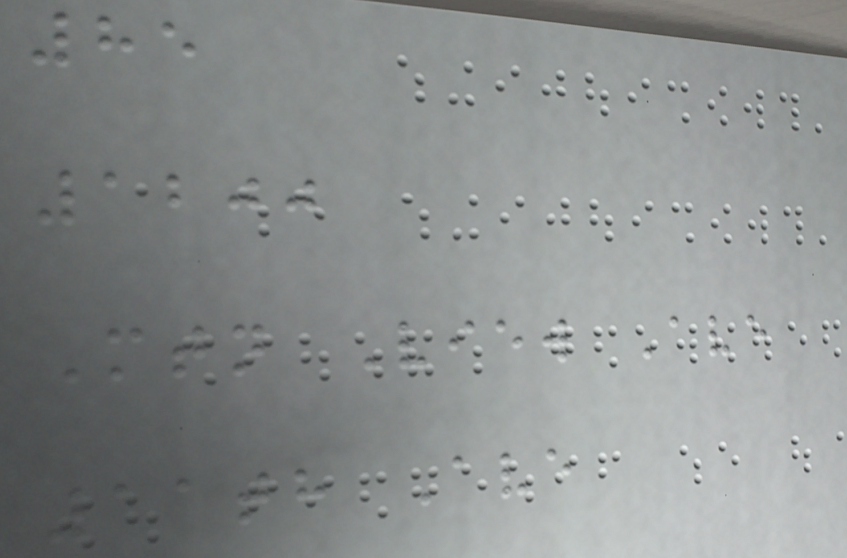85
1200
Mtn View Ave
11th Ave
